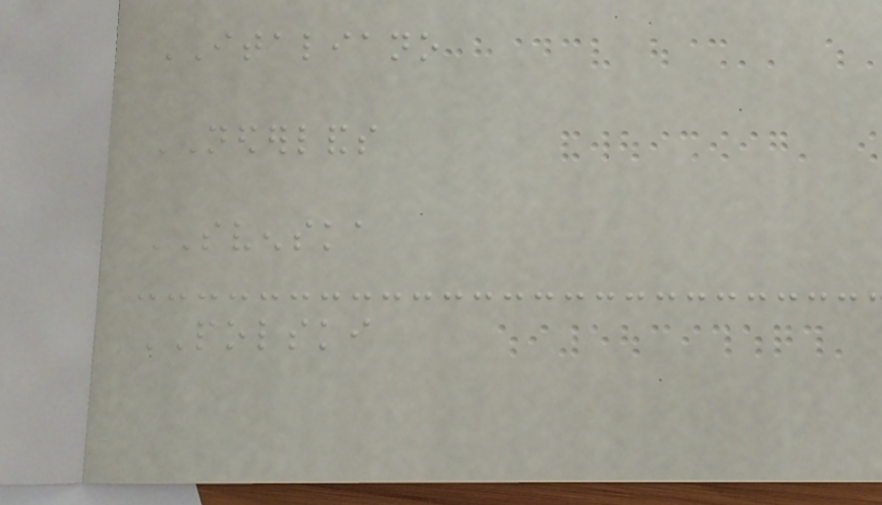ITALIANO
NEDERLANDS
SVENSKA
POLSKI
